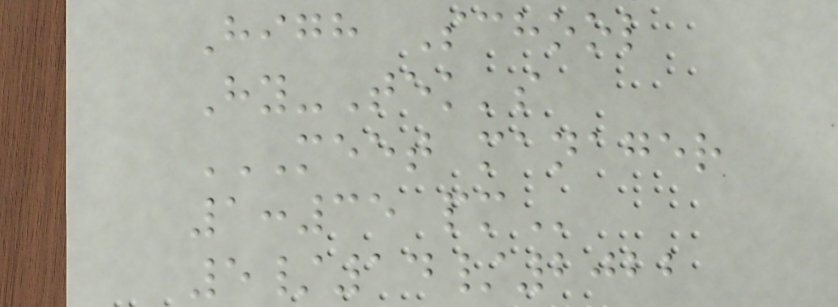High School
Hy-Tek's
MEET MANAGER
1:35 PM
5/14/2022
